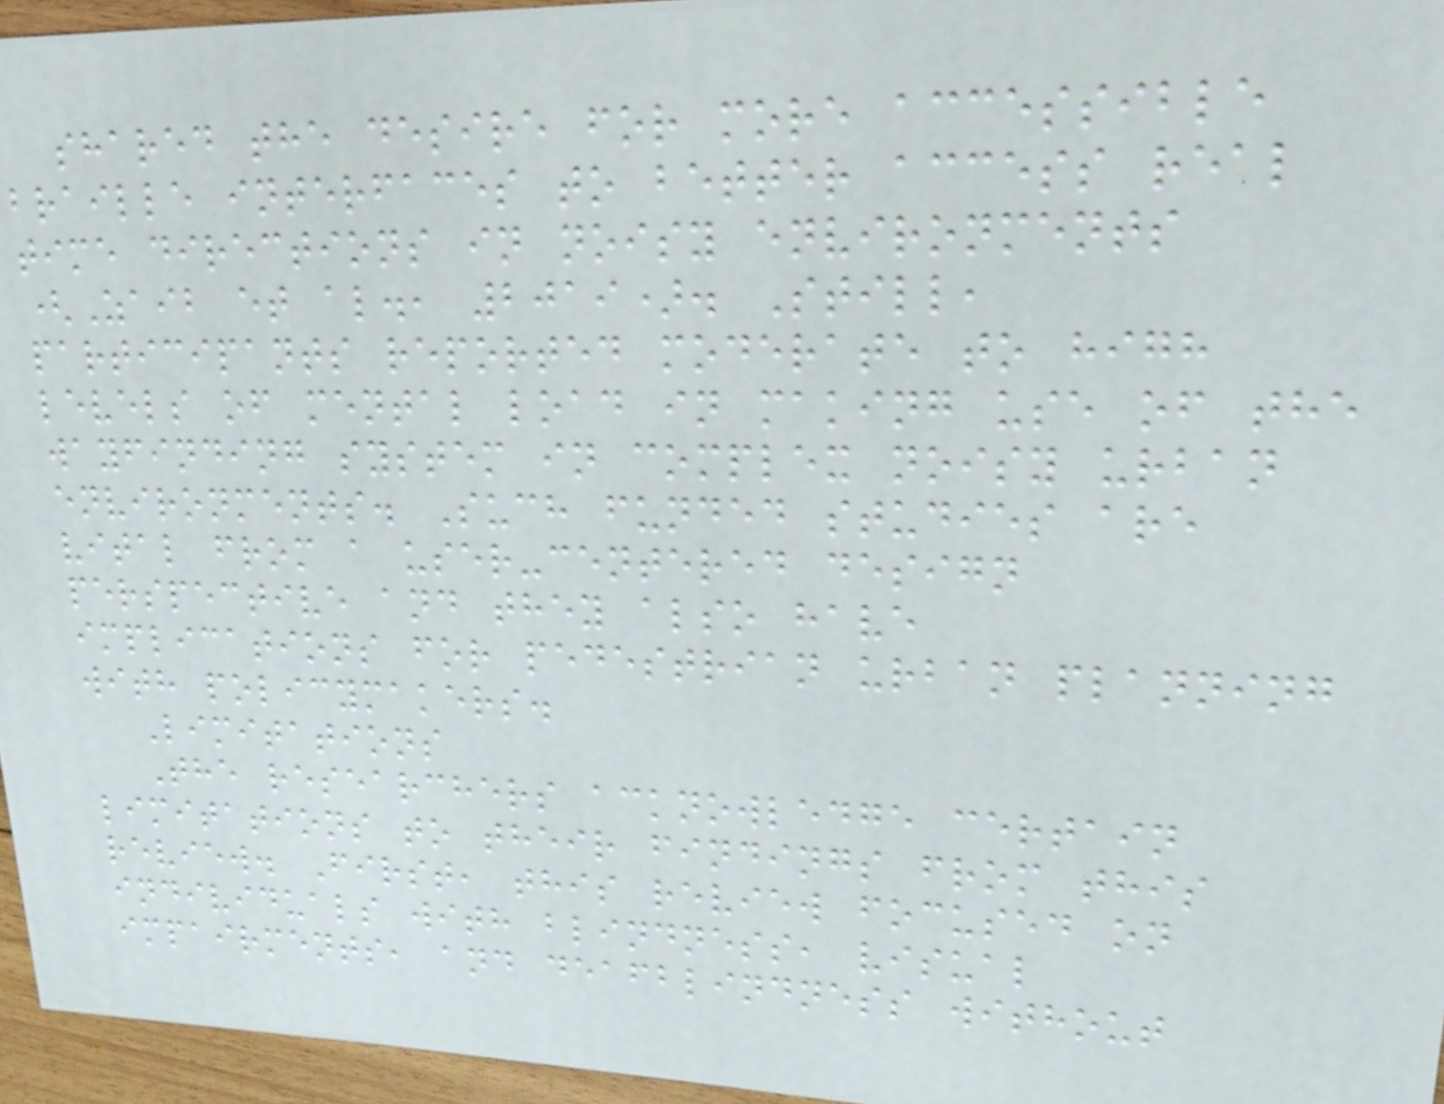shared the desire for more accessible
braille interfaces to better access real
time directions in noisy environments
(Zaib et al., 2019). Still,
participants reported moderate to high
levels of mental load in making use of the
wayfinding system in complex noisy urban
environments. Such funded studies are
vital from a user-centered design
perspective and they also have
implications for pedestrian urban planning
with policymakers.
Limitations
The researchers acknowledge certain
limitations to their findings from this
review. First, this review focused on
individuals with blindness, visual
impairments, and deafblindness without
